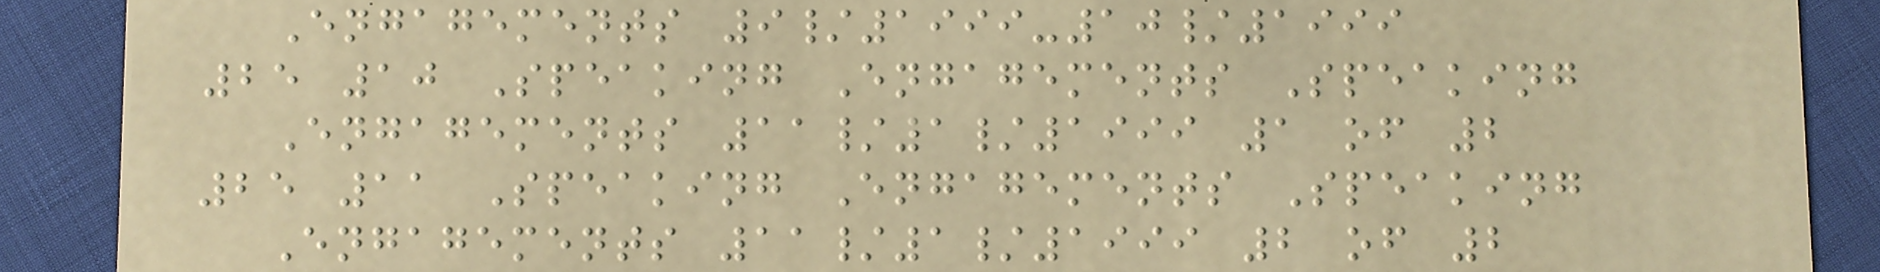Engagements 9/1999-10/1999
25 10 Speaking Engagements Speaking
Engagements 11/1/1999 1 of 2
25 11 Speaking Engagements Speaking
Engagements 11/1/1999 2 of 2
